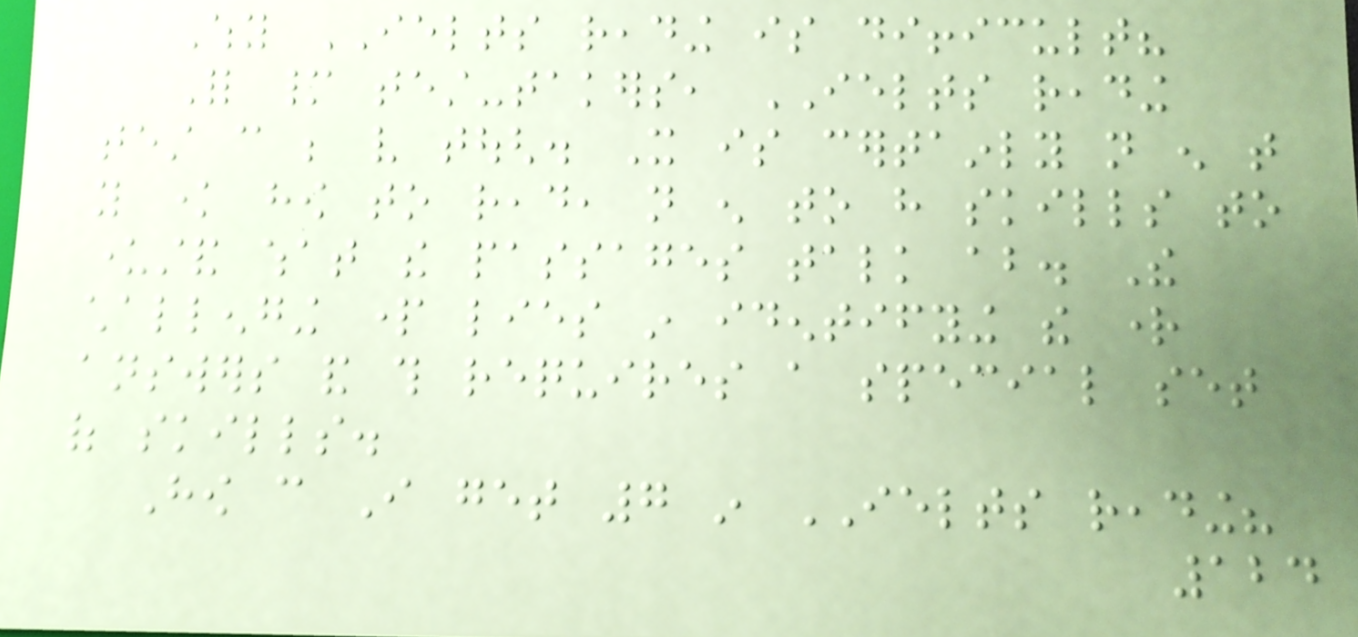Why IELTS reading is difficult?
For many test-takers, IELTS reading
test can be very tough. It is certainly not enough that
you know how to read, not enough to have skills to
understand what the passages talk about. The
challenging part lies in identifying the right
answers and this requires a special set
of skills.
How can I get 7 in IELTS reading?
124
